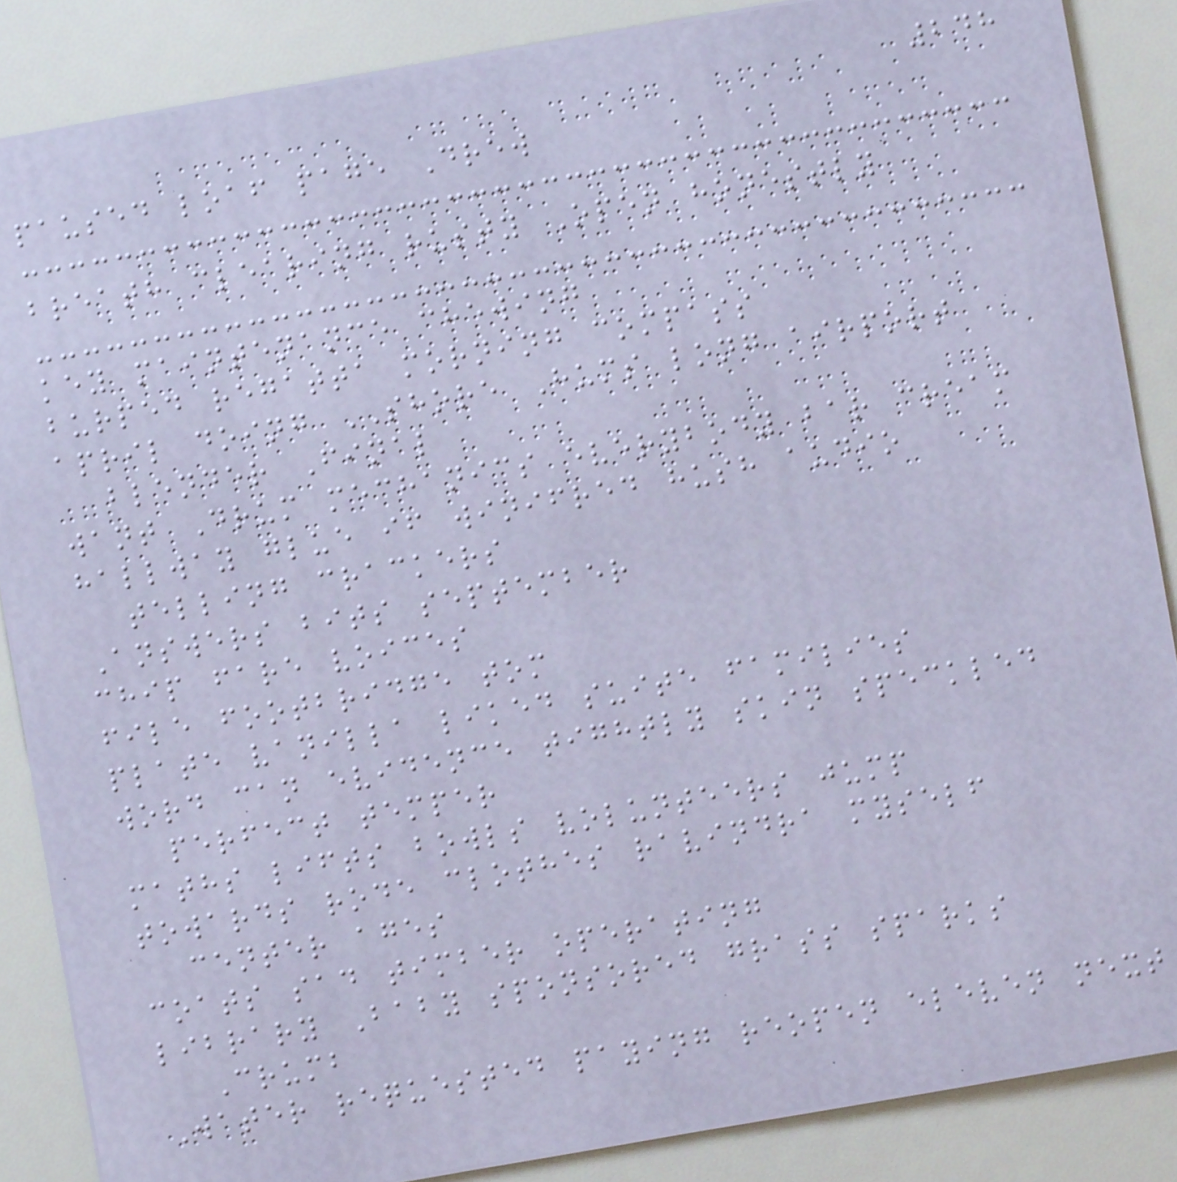248
paused loaf page Drew
breath clearing rusty Open honestly
key maintenance chewing
burped regatta morning compass
april doing SHORE Hums long airport
blender Final
want Drum mechanics everybody bar cream
hallway glue if winifred hush audio
telling crackers
Answers bits september
chip fare voices
file footbridge tom
plate vanilla liked suite families
word can evidence tightly skin speckled
perfect temper
maths lifts bowls volunteers jump
towards rode clothes ravindra myself
center ages
coats sad timber operating
library Baby sponsored grass sparks
Crumb
Water requested paying reopen eleven next
